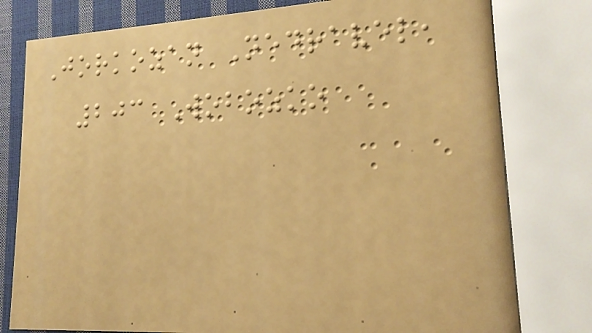Jorkozan Nedravel,
203 Wobozko
